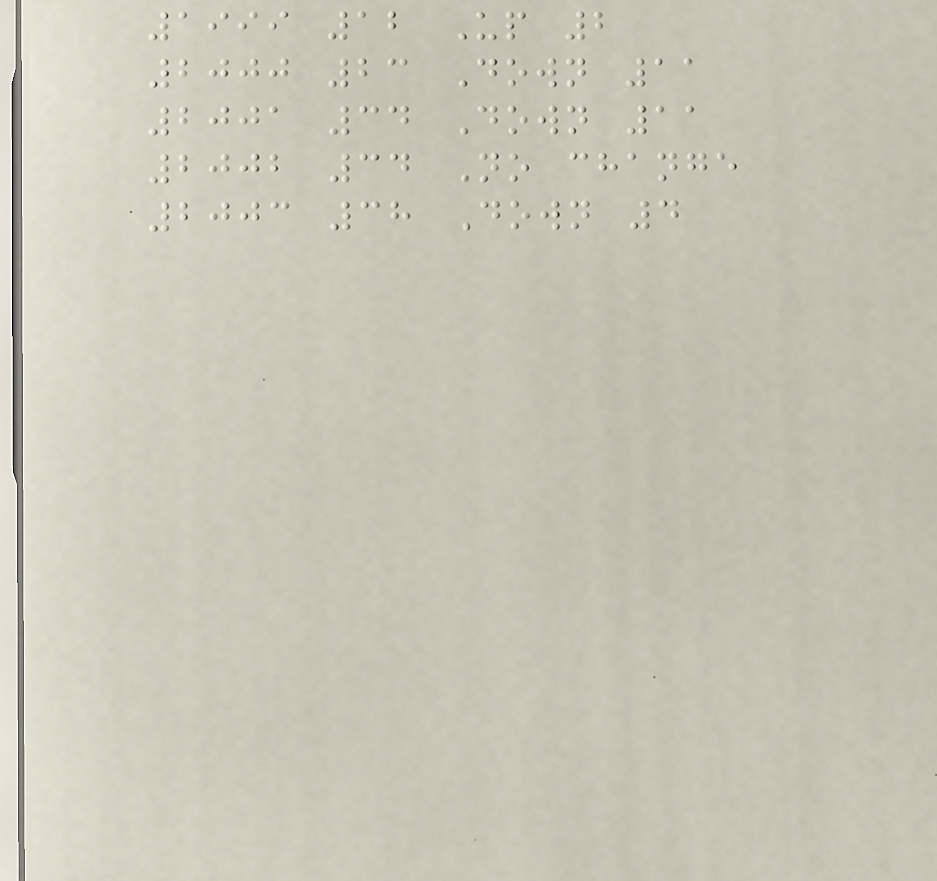1999 12 Up 2
2000 23 Down 11
2001 34 Down 11
2002 34 No change
2003 38 Down 4
